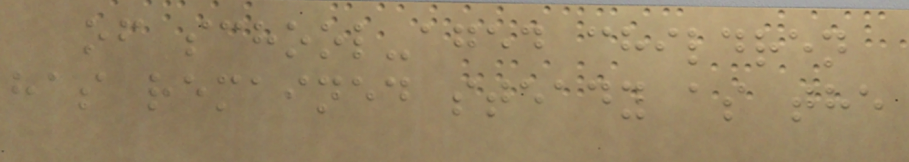of school-aged children
has remained steady as the
